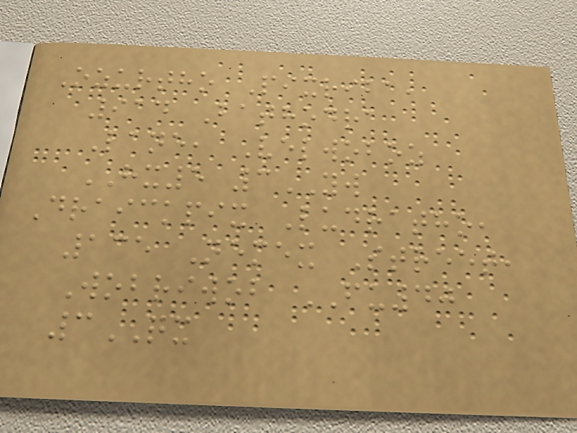Ozurtho Pixriba,
914 Bathodra
Lane, Velwoboz
HX5 3YW
Draickpix Ludratho,
135 Nemex Street,
Wobriwob FU40
3QX
